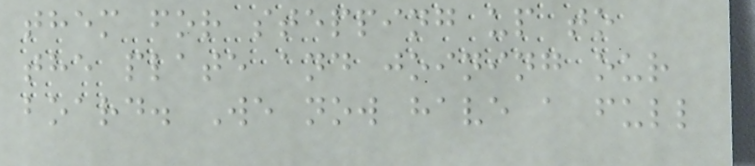them for stepping up to
the plate and joining our
board. We now have a full
